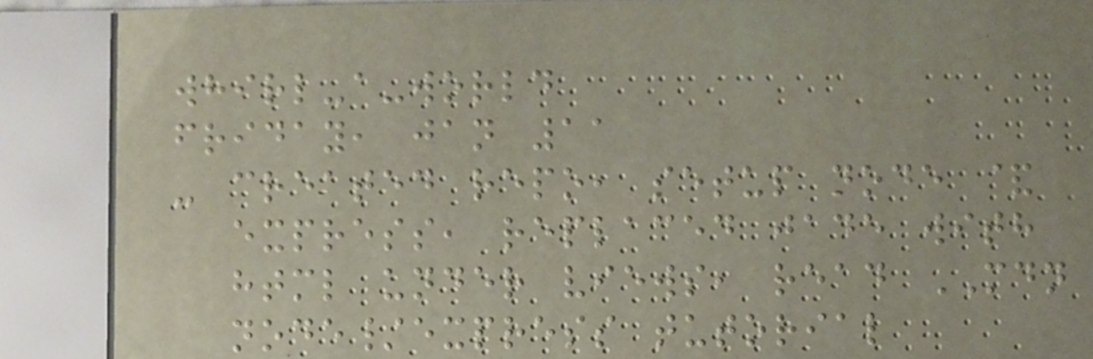whirl-a-world
friday, jan 11
- created repo, setup node &
express, replaced jade with
html under views, read MDN
node/express tutorial
